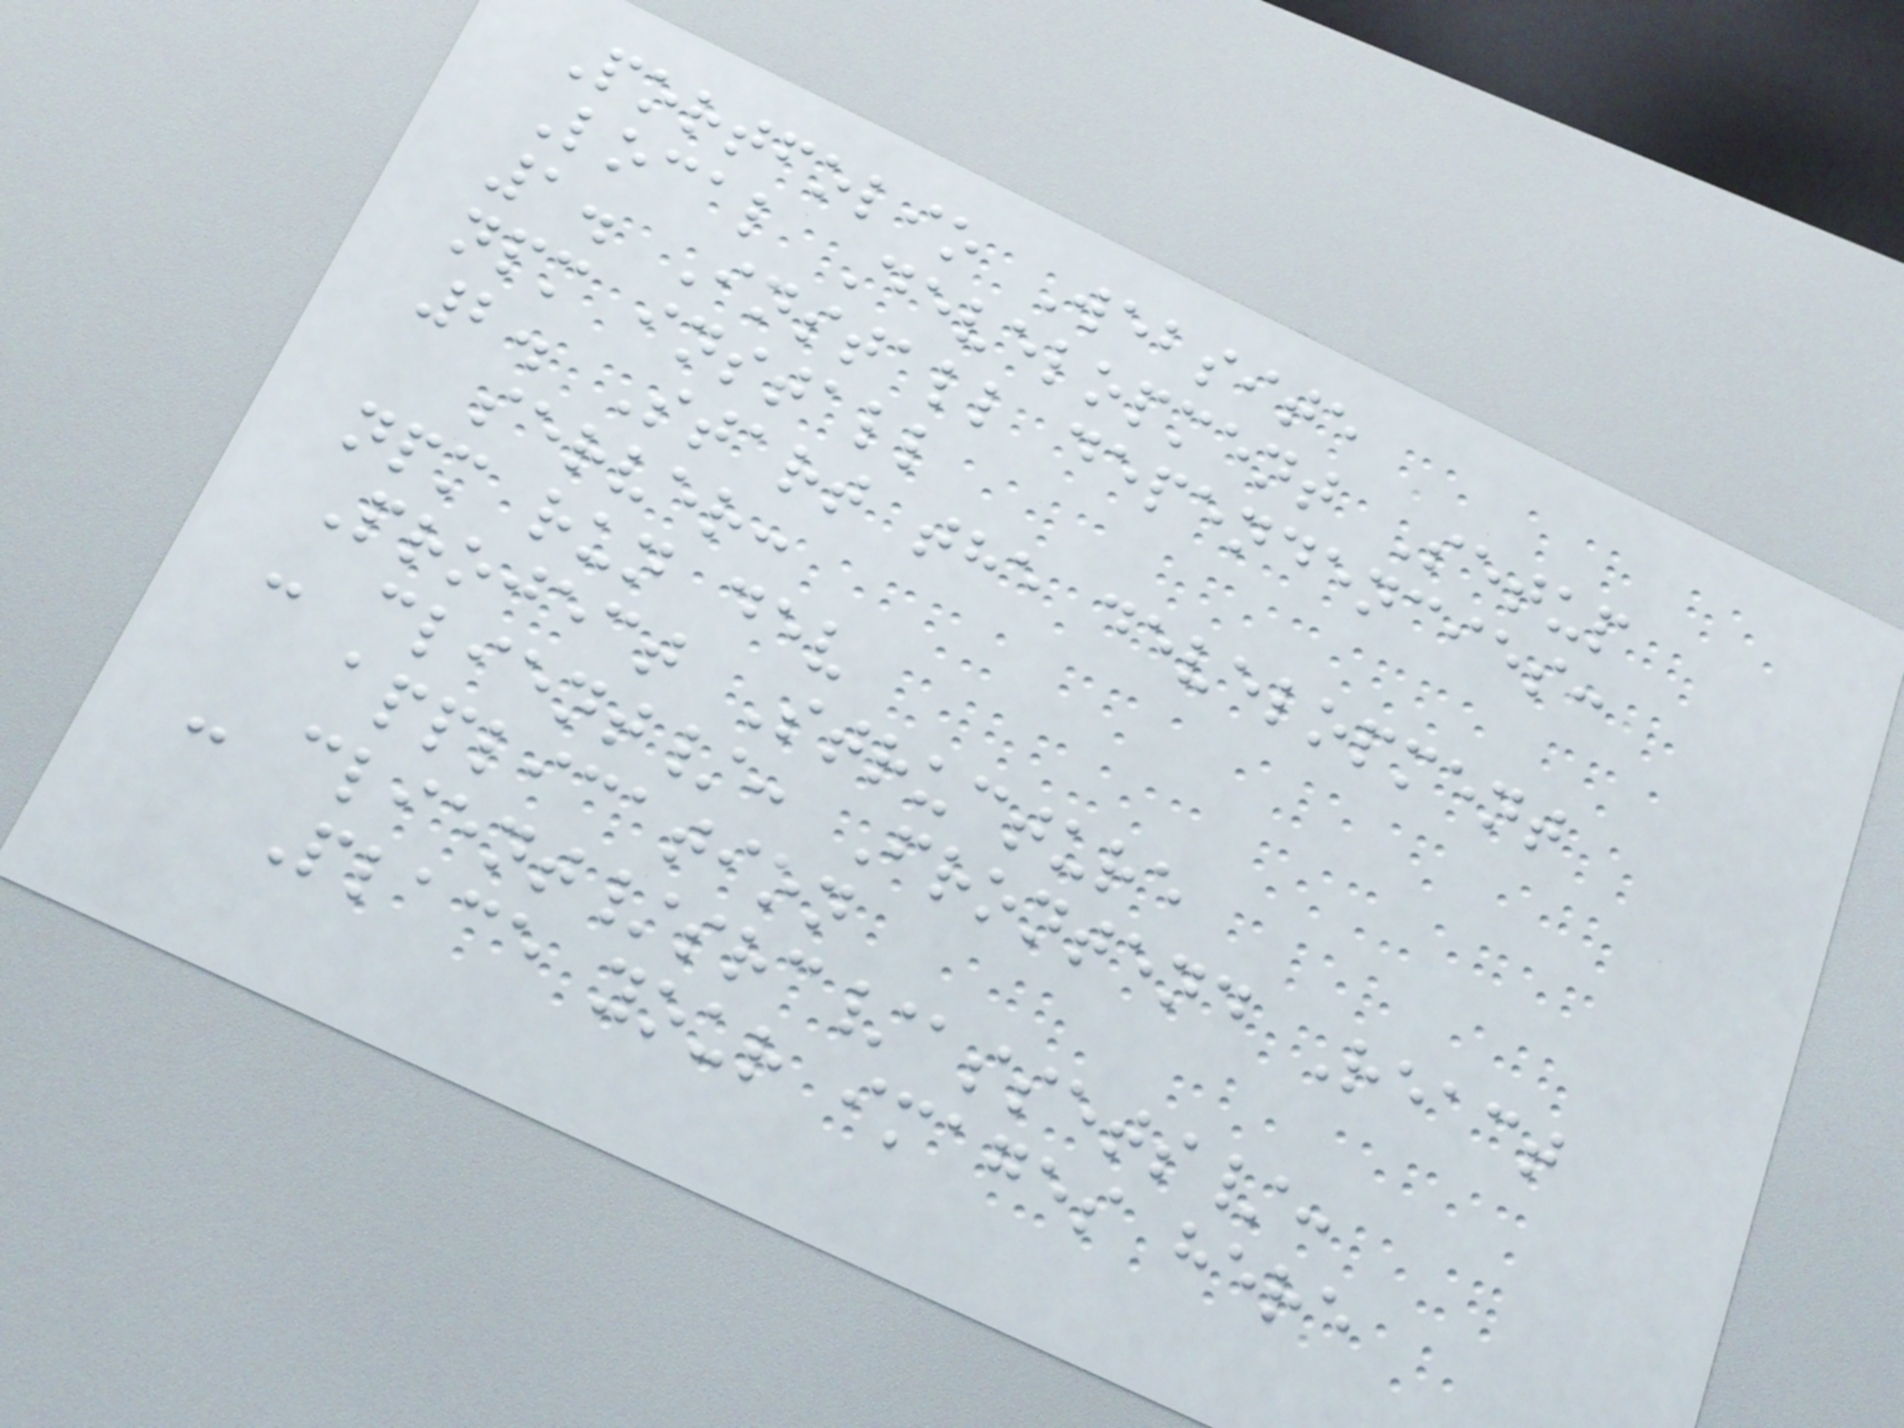Portfolio Website
Local Development Setup
1. Install dependencies:
npm install
2. Start the development
server:
npm run dev
Project Structure
- client/: Frontend React
application
- client/src/assets/:
Place your images here
